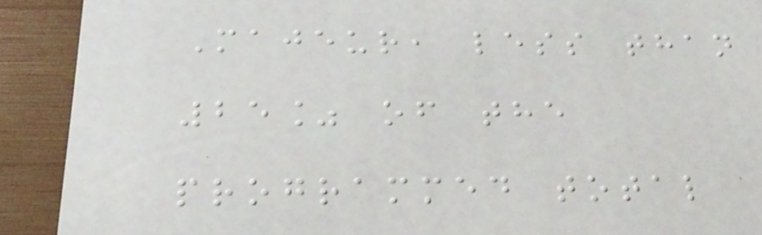Majeur, less than
25% of the
programmed total
